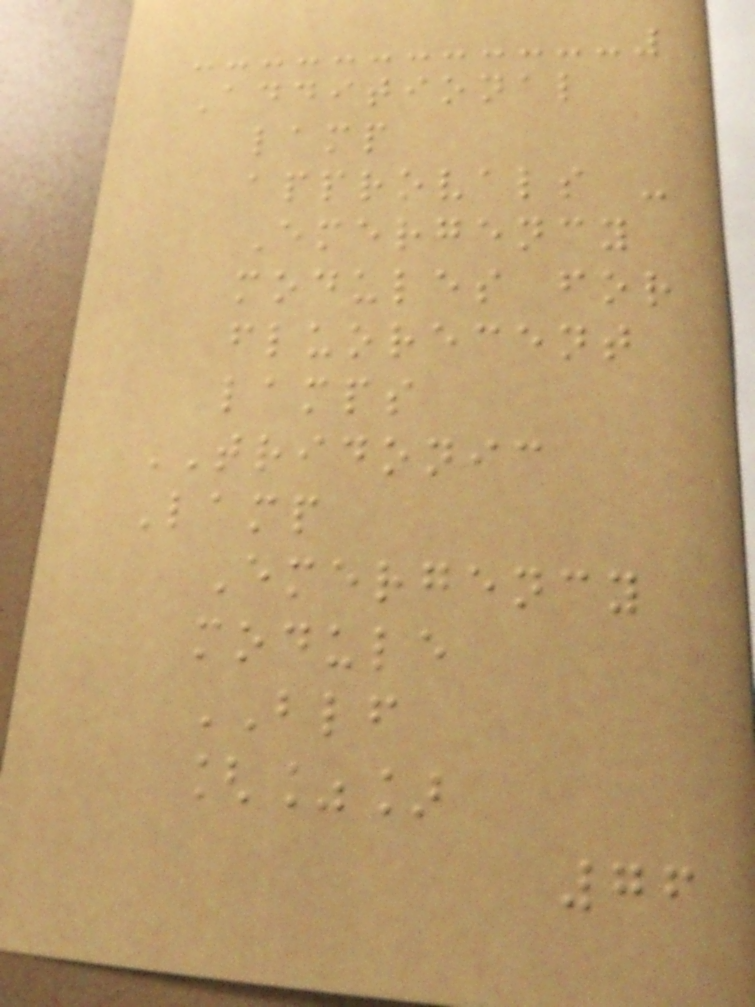Additional
lamp
approvals -
Emergency
modules for
fluorecent
lamps
TRIDONIC
Lamp
Emergency
module
BLF
[%]
76
